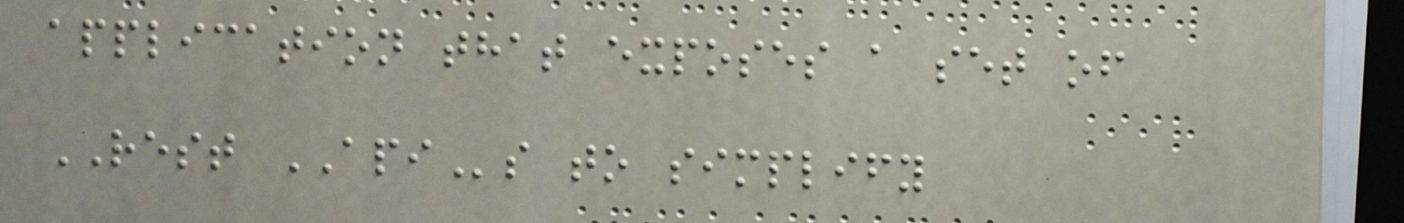application that exposes a set of
REST APIs to simplify
